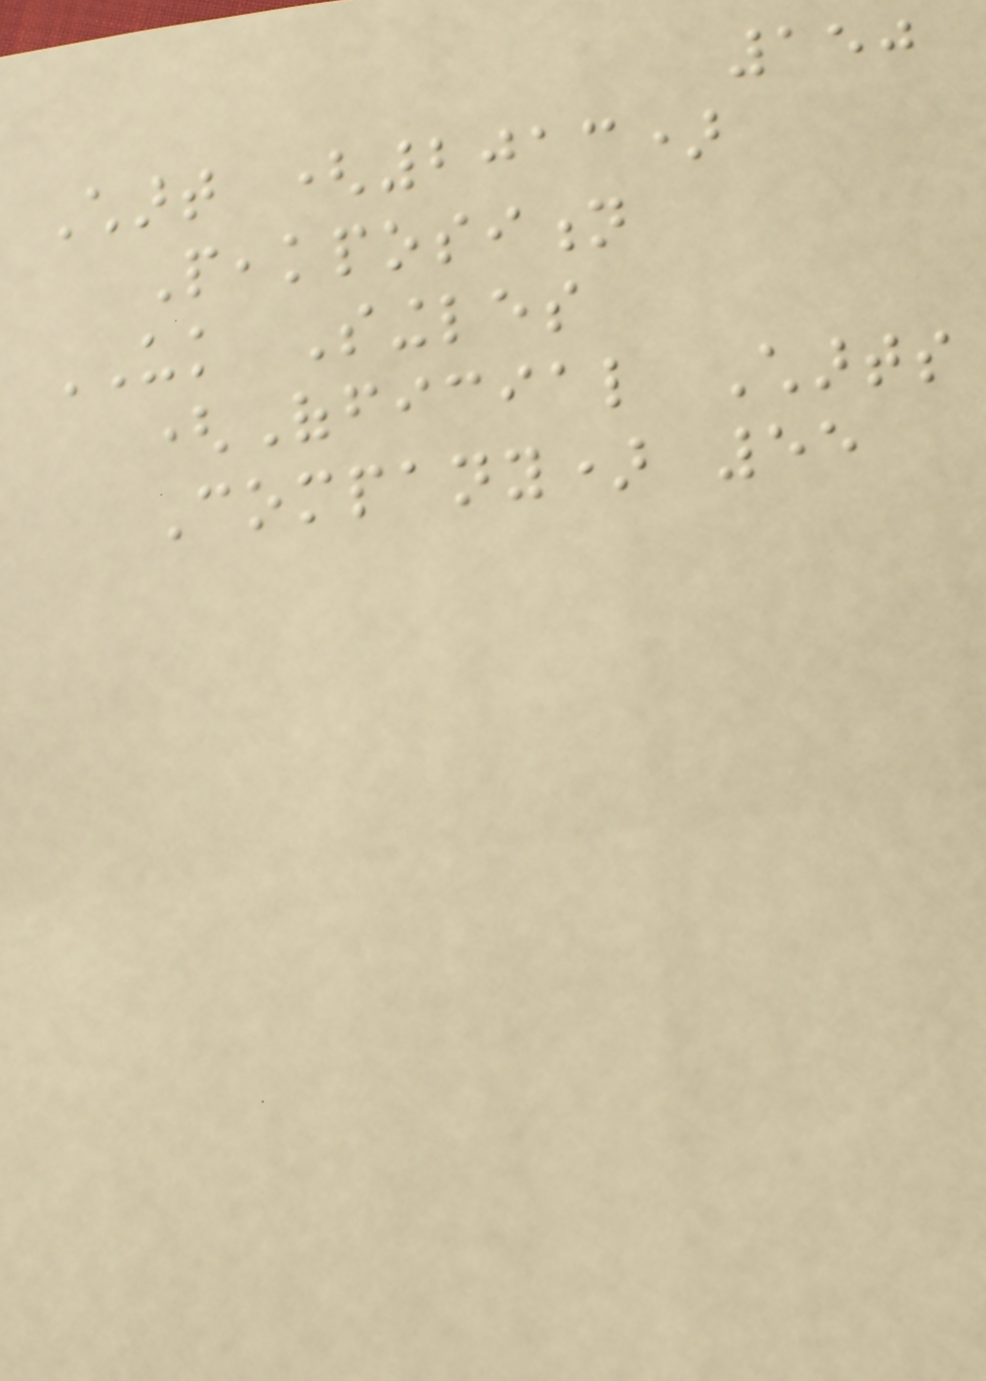150
Chart (2013)
Peakposition
UK Singles
(Official Charts
Company) 55
